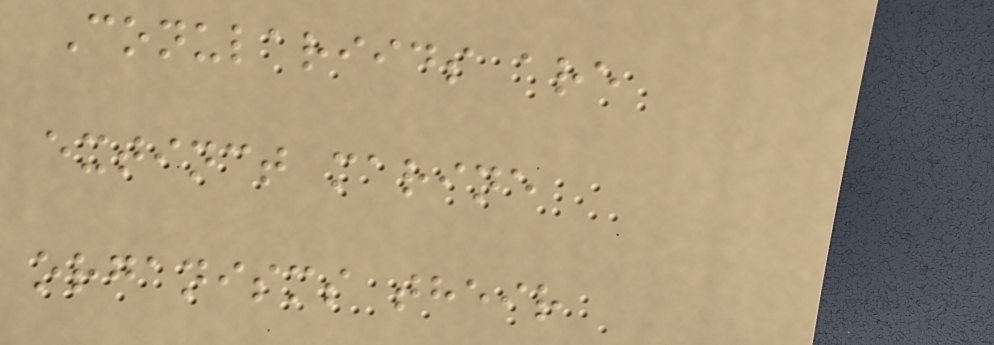Conulariids are
extinct marine
organisms their
